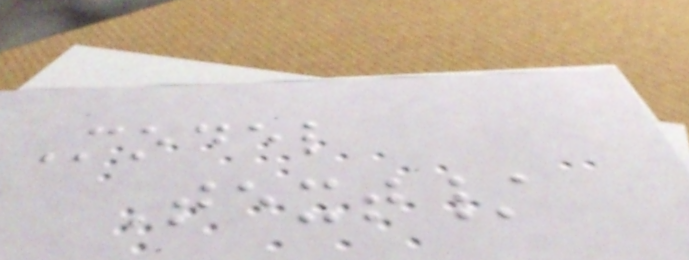Model
Text/
